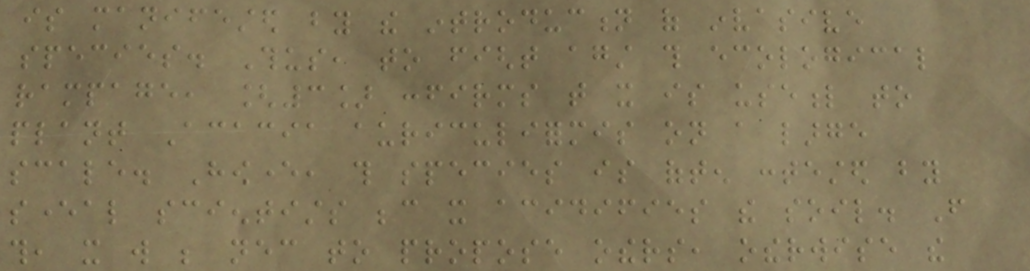is manifested by the introduction of invasive
species. Thus, to fight against this ecological
rampage, [3] confirms that it is useful to
plant Acacia auriculiformis on a large
scale. However, this species is often contested by
several scientists because it acidifies the soil. From
this, it will be necessary to propose others, otherwise the
